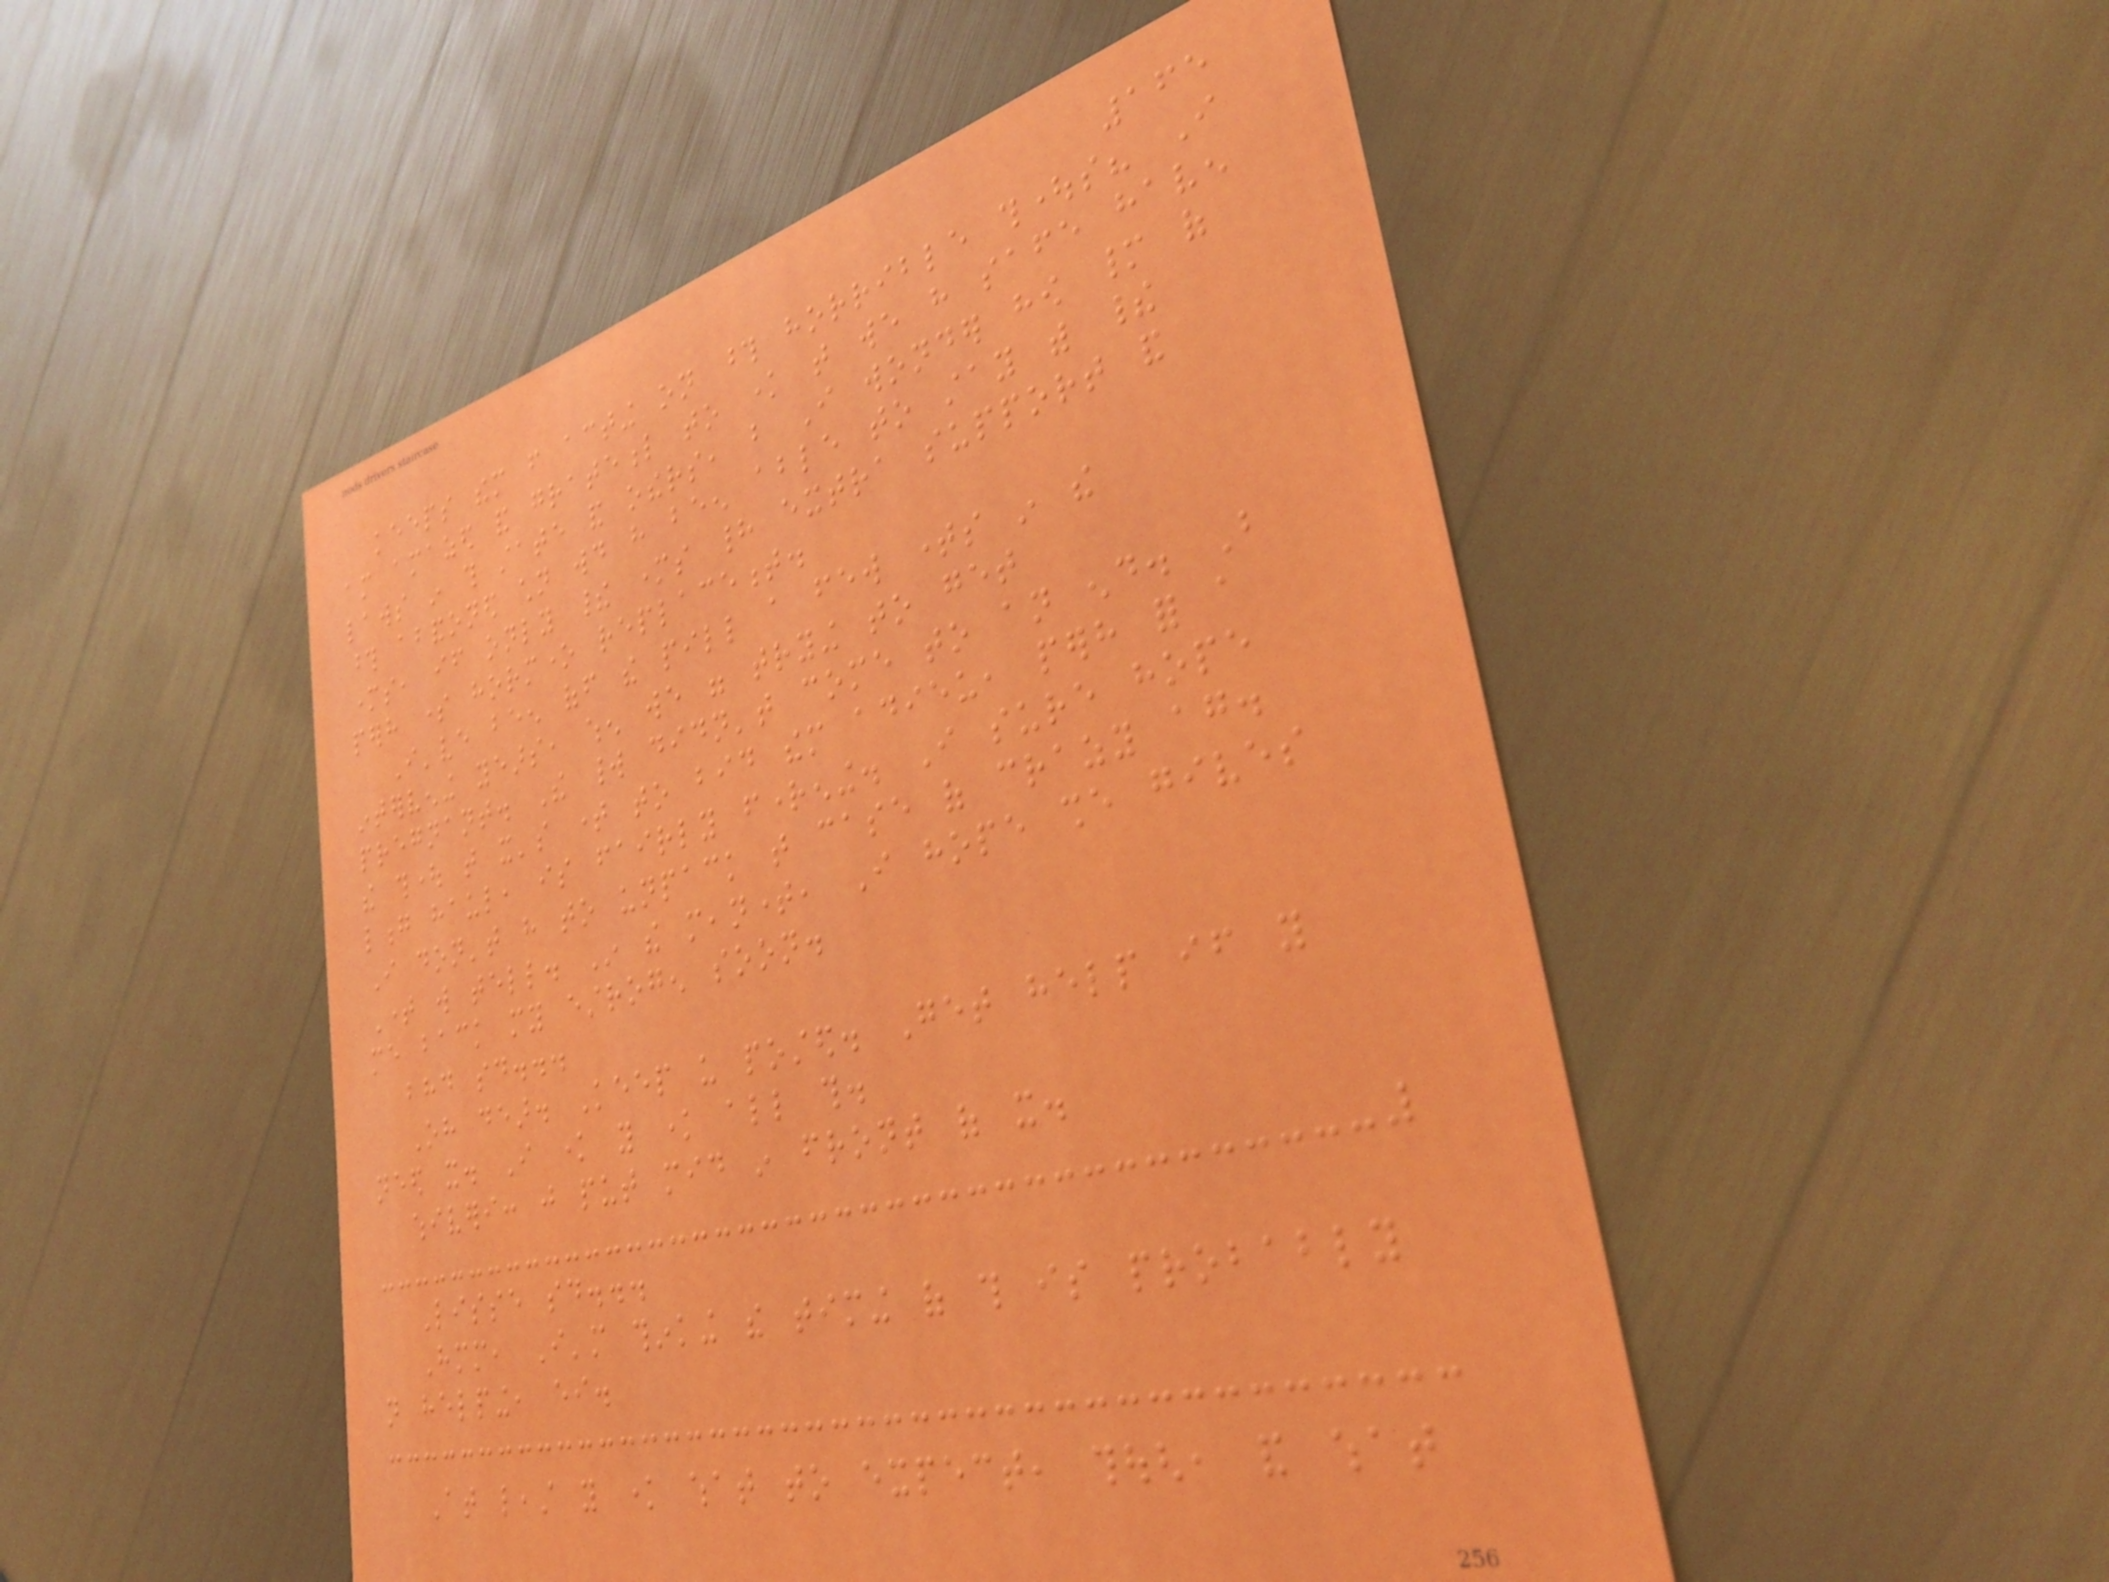165
keeps them from acting on those horrible thoughts? I
am amazed and grateful to know that we have safe haven
laws in this state and others, but I wonder how many of
those abandoned children would have been able to stay with their
mothers, if only their mothers had extra support and
perhaps some hormone replacement.
I've been off the pill a few times in the
intervening years, when we were trying to get
pregnant. The world didn't come to an end. But
the thought that it's time to bid them adieu, perhaps for a
long haul, is fairly frightening. I sure hope
I don't have to unpack that case of crazy again.
Time will tell. In the meantime, I hope she gives
me back my estrogen soon.
bhd said...
Oh dear. Keep us posted. Get help if you
need it. I know you know all this.
whiveri: just put mid in front of it.
Lisse said...
Hmm, I'm thinking the timing of this is probably
not helping, either.
At least you know what to expect, though, and what
